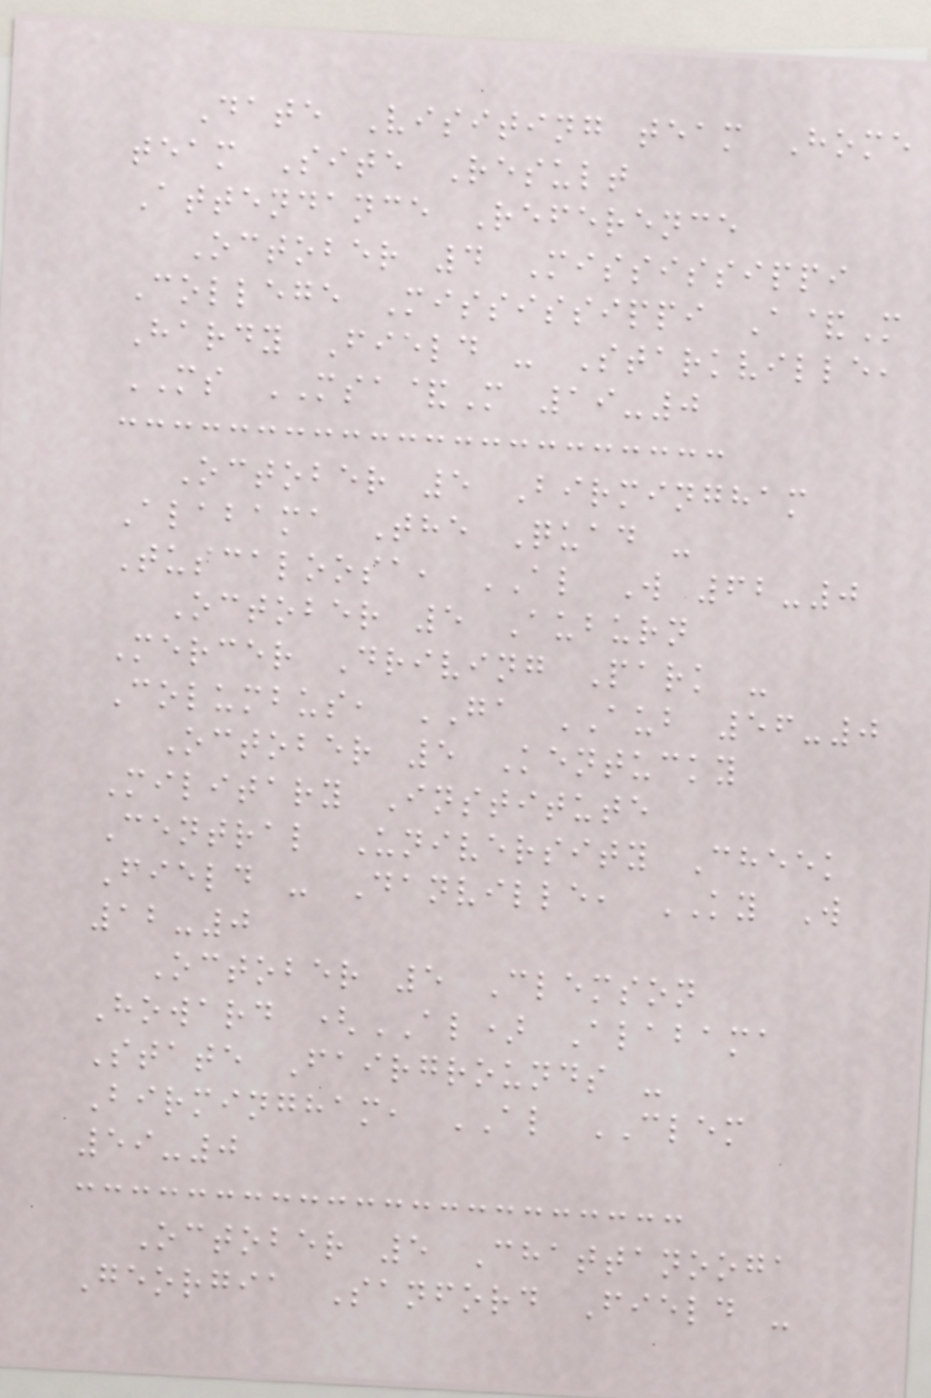Date Visiting team Home
team Site Result
Attendance Reference
October 4 Mississippi
College Mississippi A&M
Hardy Field - Starkville,
MS MSA&M 19-0
October 5 Birmingham
Alabama The Quad -
Tuscaloosa, AL W 62-0
October 5 Auburn
Mercer Driving Park -
Columbus, GA AUB 56-0
October 5 Kentucky
Military Institute
Central University Cheek
Field - Danville, KY W
12-0
October 5 Clemson
Howard (AL) Alabama
State Fairgrounds -
Birmingham, AL CLEM
59-0
October 5 Chattanooga
Georgia Sanford Field -
